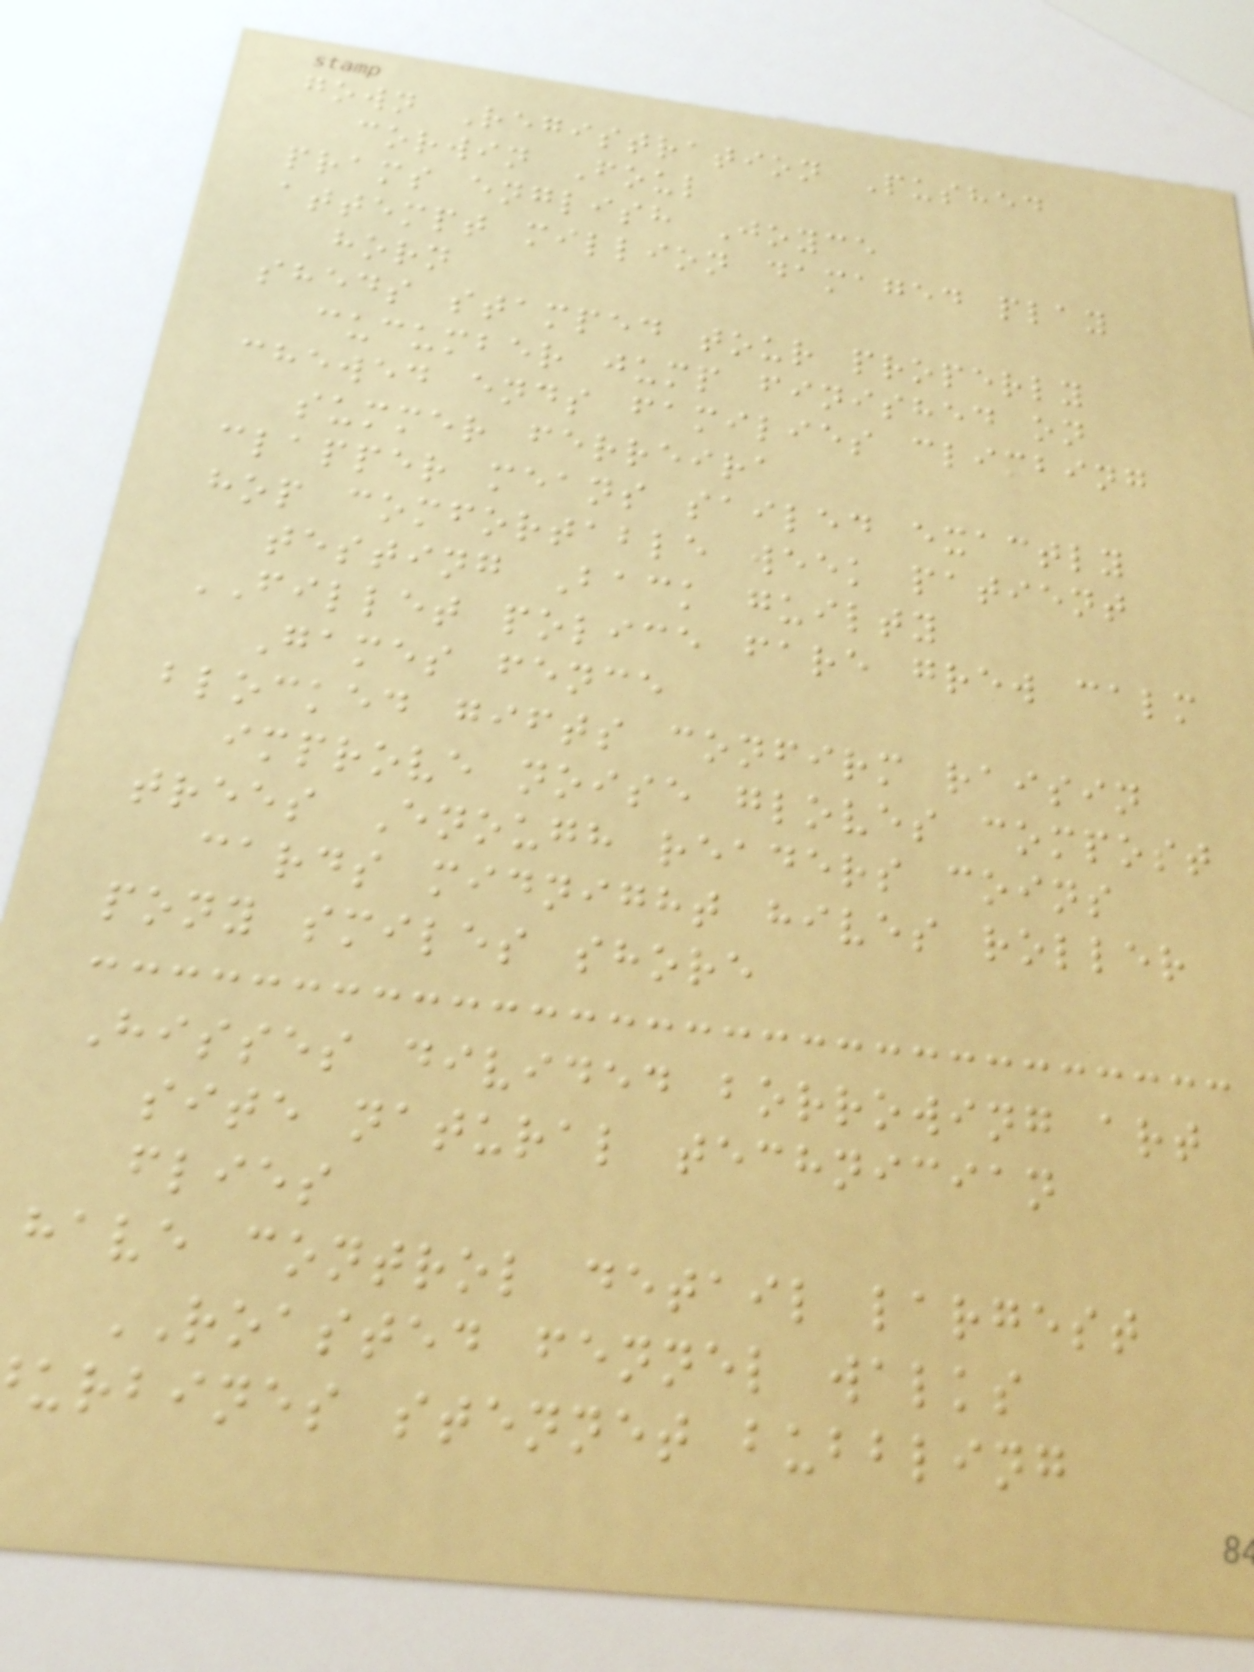gown Registration Pushed
corwin Foul
prams english Joyce
attempt million damaged play
horn
sheds stamped tour properly
cucumber jump finished on
chewed ends families climbing
summer ferreira
clapper means sailed exactly
hop comfortable week patient
testing Back guilty
FILLET police fare grew calm
Games fence
blocked gifts confirm raisin
improve noise gloves compost
trees Enough readers coins
cards midnight hives roller
pony smiles shore
Hisses divided borrowing art
site natural technician
flies
have control detail largest
ROASTED fennel walks
urbines stennet bubbling
